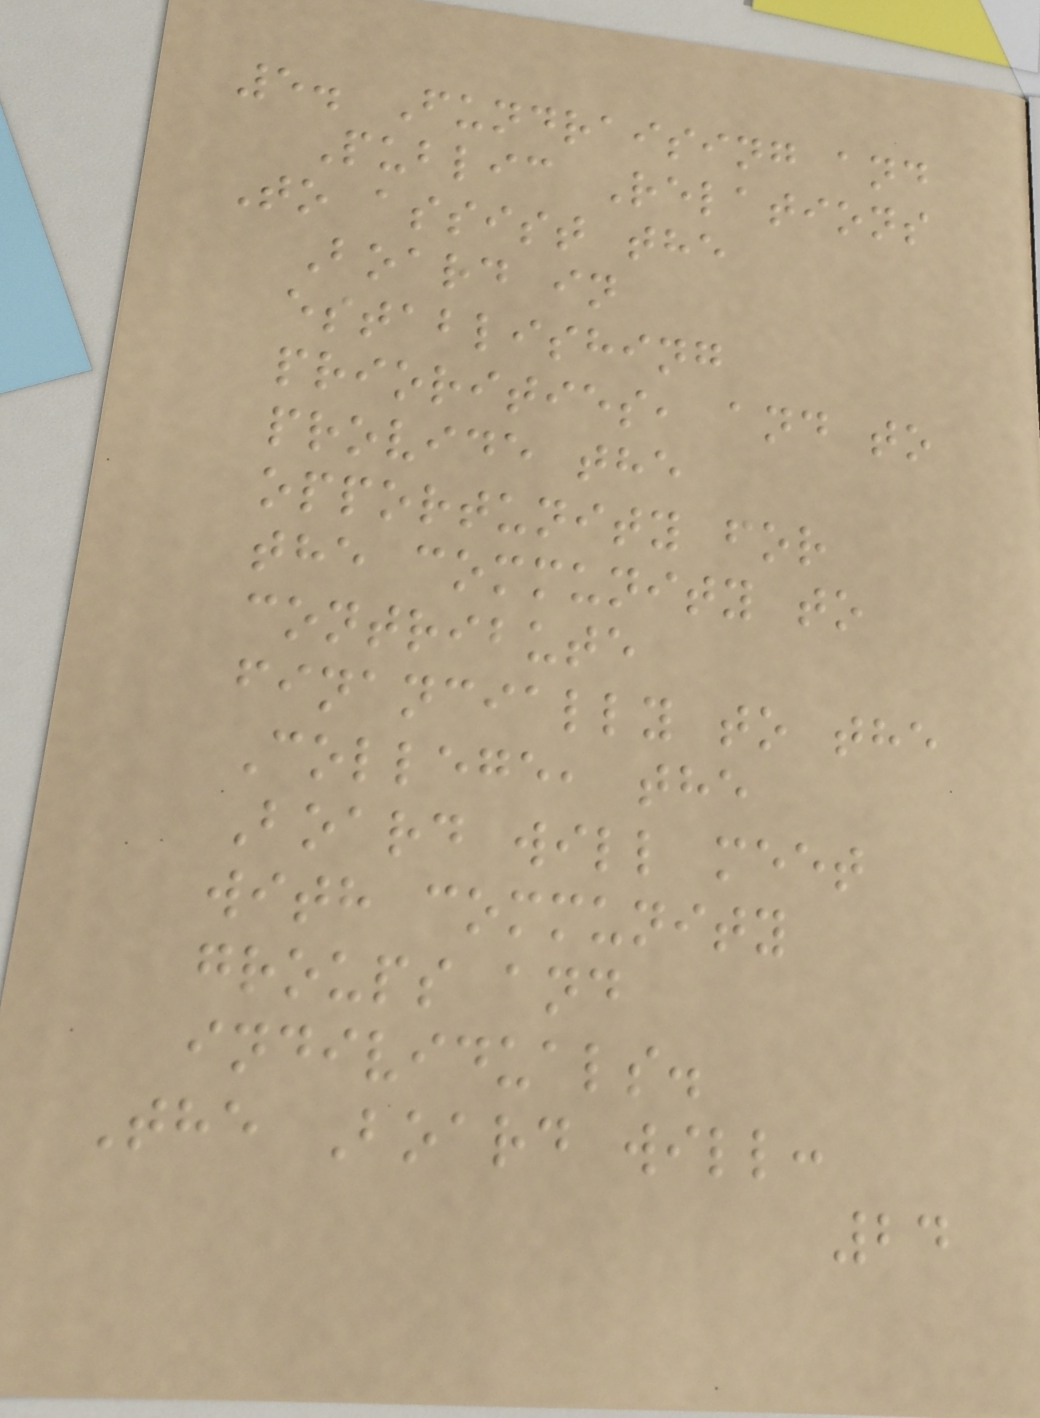5. Fundraising and
Public Relations
To assist the
Board in
establishing
priorities, and to
provide the
opportunity for
the community to
contribute
financially to the
College, the
Board will meet
with community
groups and
individuals.
The Board will:
24
